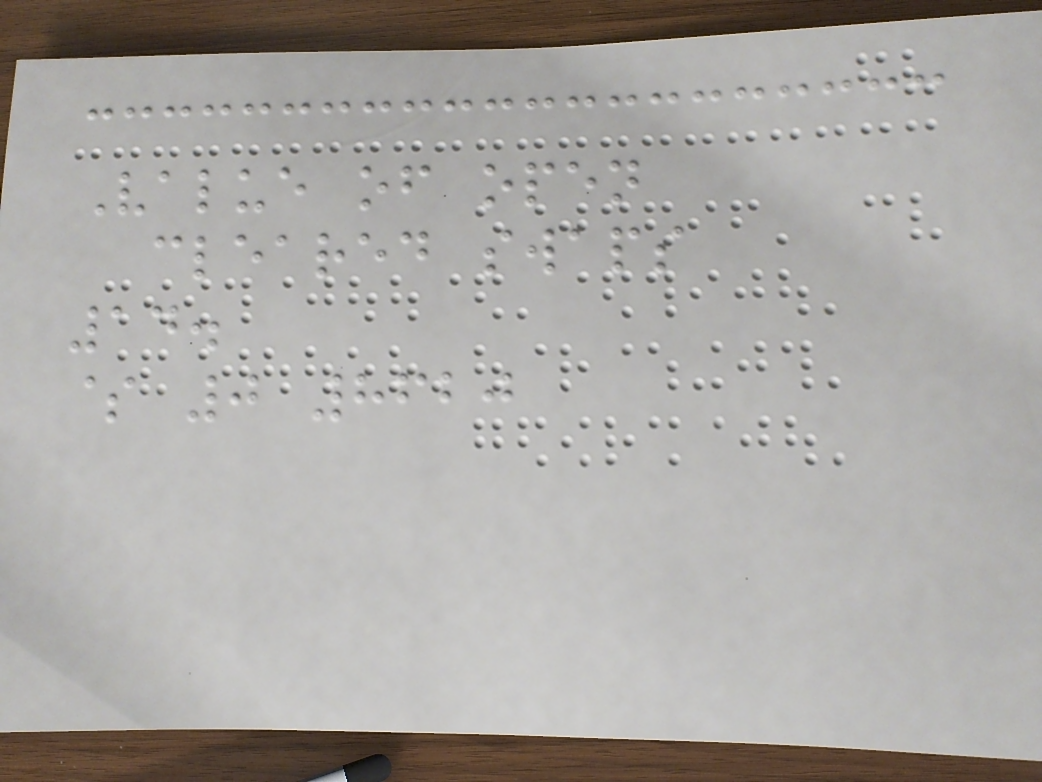Value of open
cleared swaps
14.
$ 0 8620
